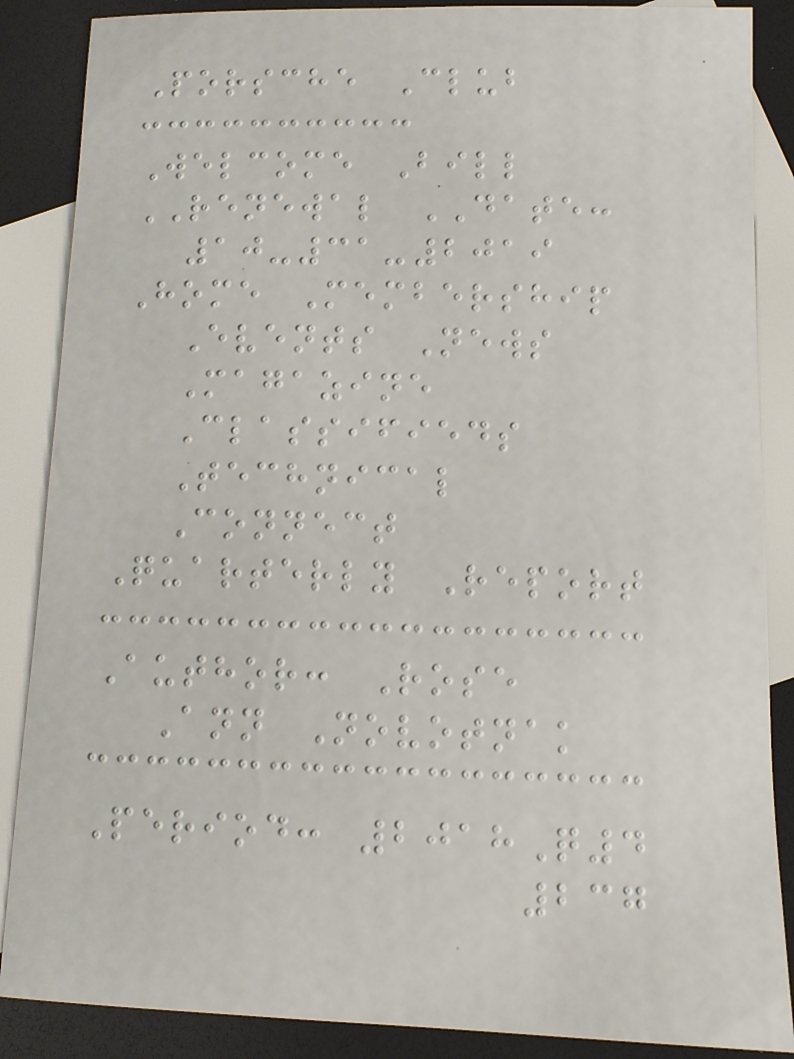Porsche Club
Welcome Bill
RENEWAL DATE:
10-31-2019
Home Membership
Events News
Magazine
Classifieds
Technical
Connect
Quarterly Report
Author: Rose
Ann Novotnak
Period: 2018Q4
237
